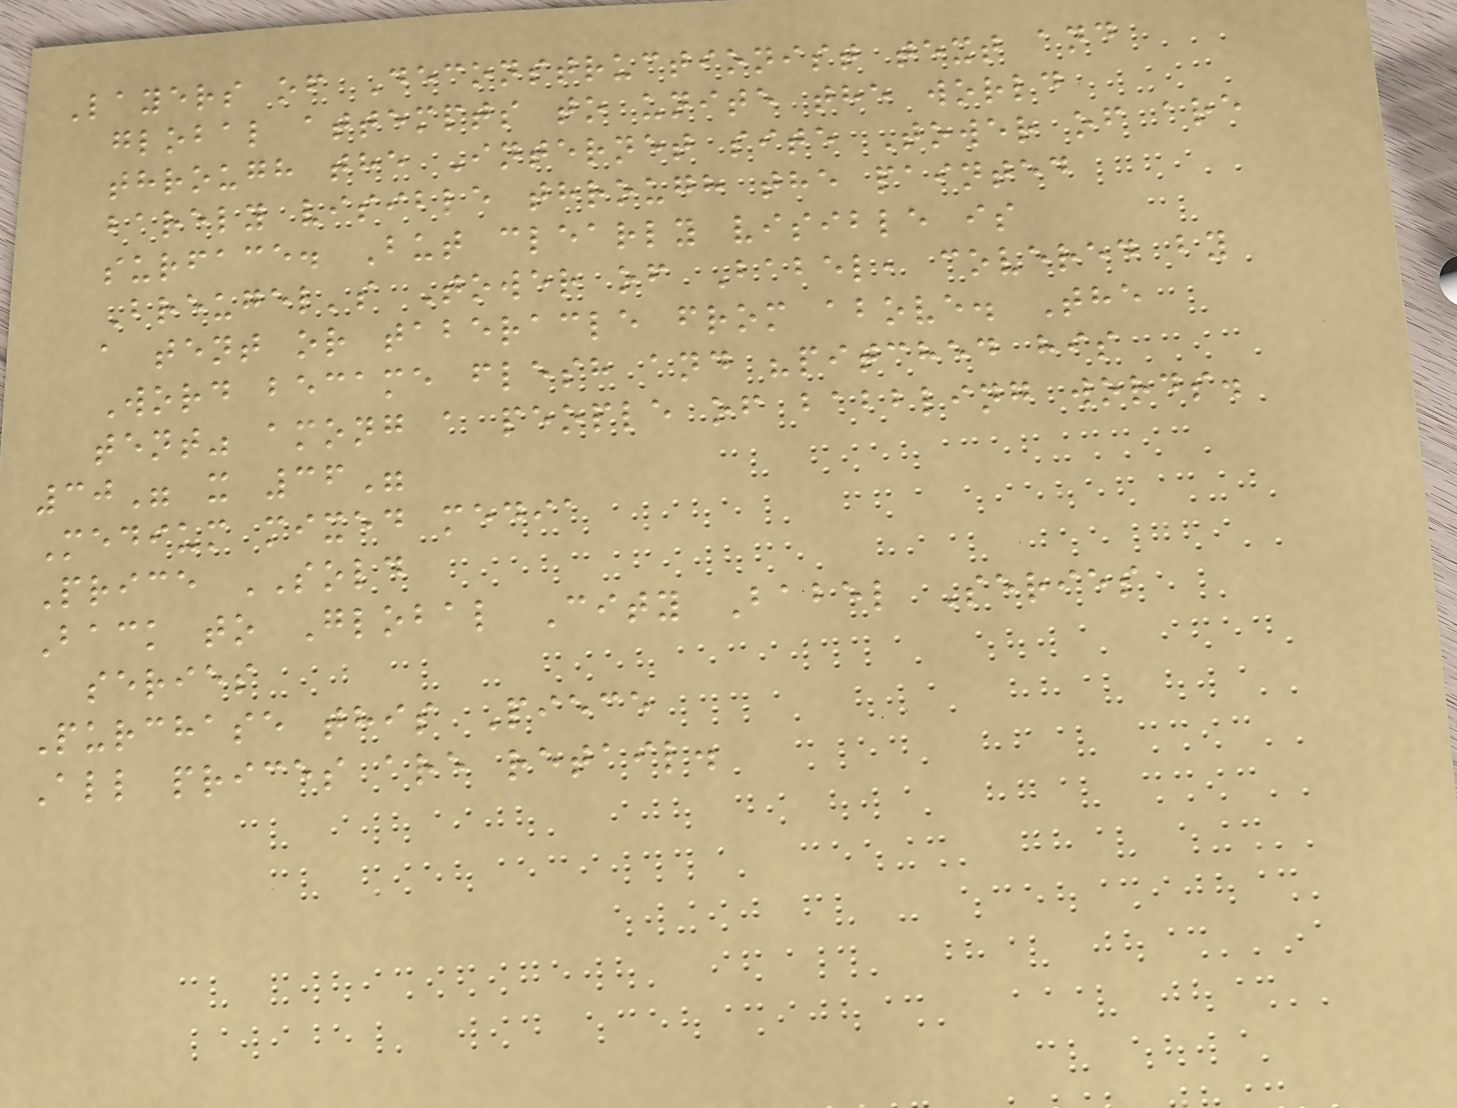Layers of Deconstructionist text and
global attempts to unite the world
through the Internet site Tower of are
barely visible through the painted
surface. But clearly visible is
Breugel's Tower of Babel, covered by
a tent or taberacle from above. The
Word became flesh and "pitched his
tent" among a people of babbling words.
30" x 36"
Medium mixed media
Price SOLD
Back to Global City Babel Series
series
Purchase this Piece
All prices are retail.
